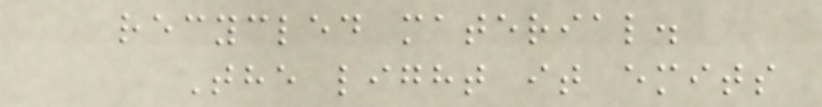recycled material.
The light it emits
